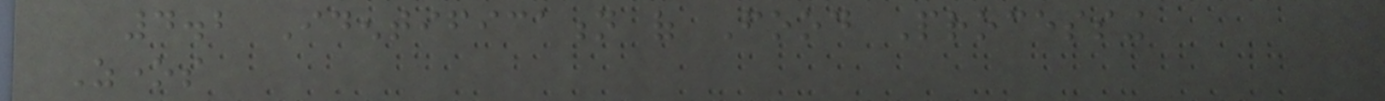4.2 Identification of Food Processing
Zones
